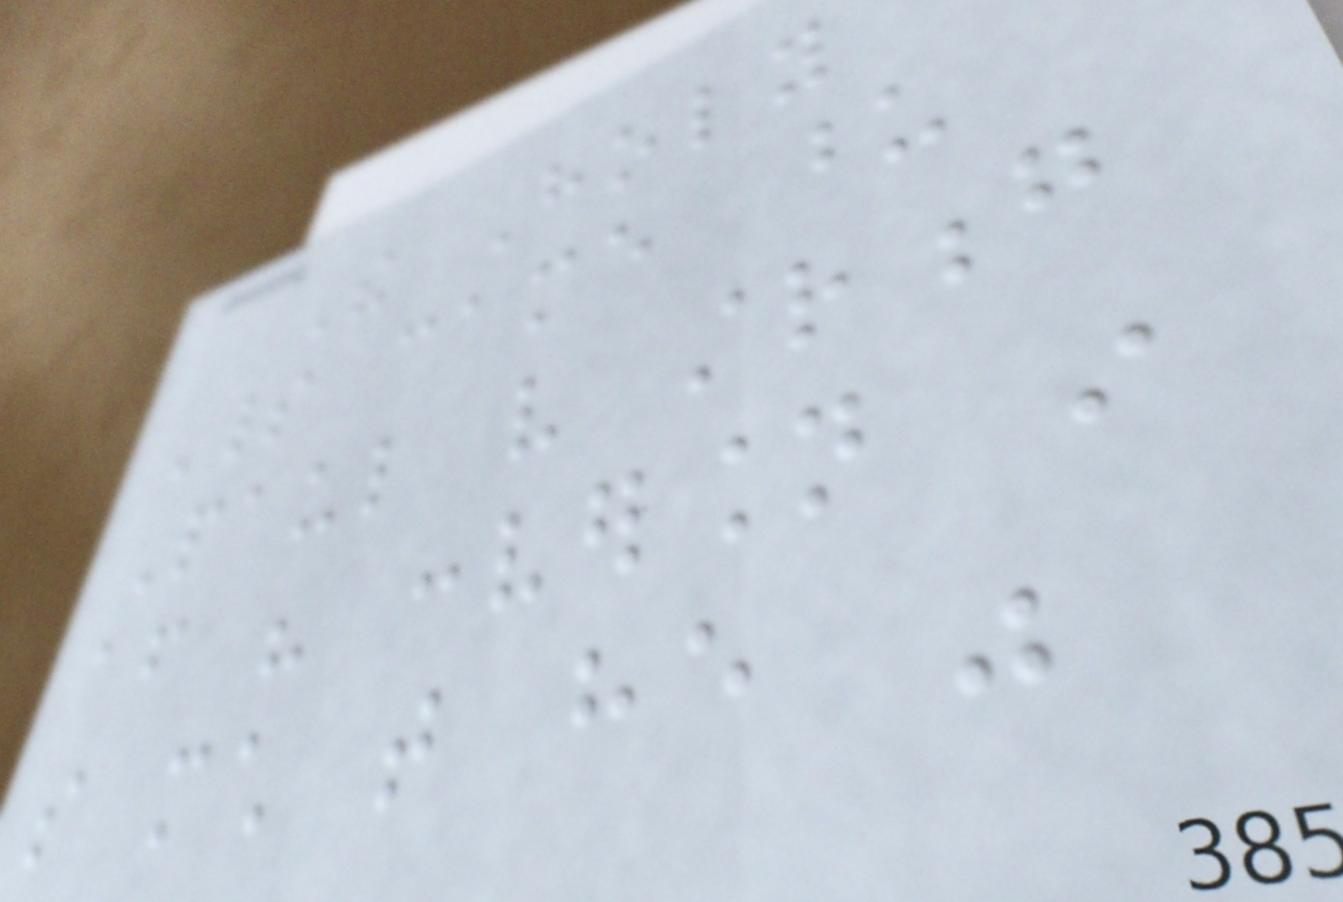The Holy
Spirit came upon
Paul very strong
after his conversion in
so much that he was
